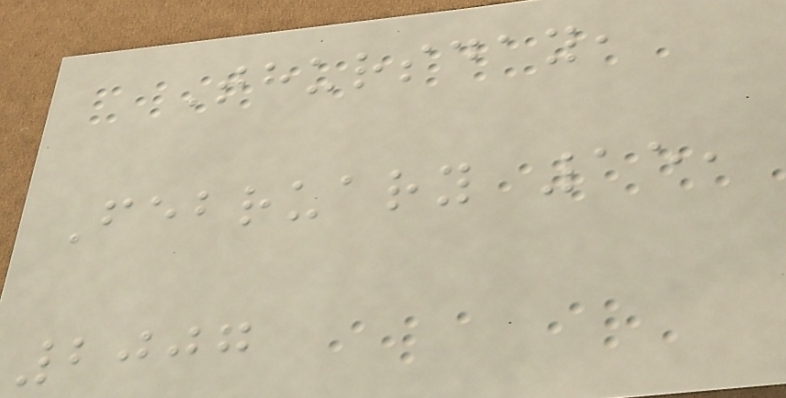Thursday,
February 15,
2007
